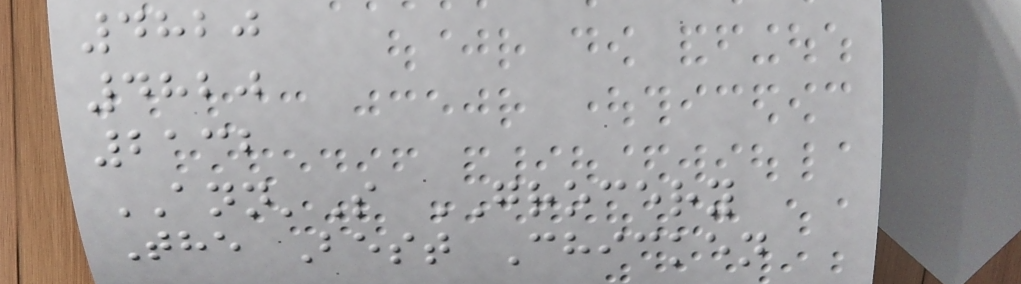4820
4820
2132
ANN'S GROCERY
The Best Chicken
